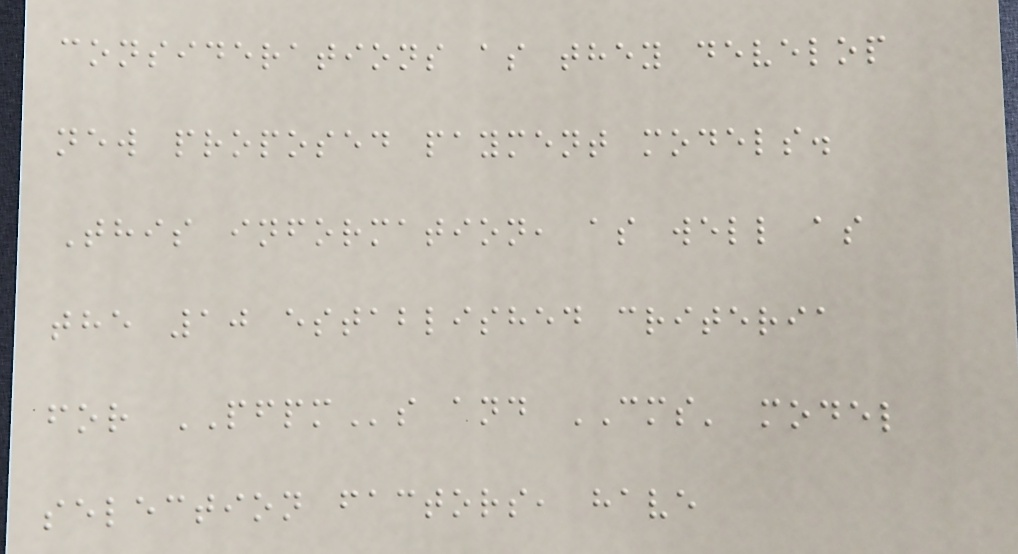considerations as they develop
new proposed payment models.
This information, as well as
the 10 established criteria
for PFPMs and CMS' model
selection factors, have
